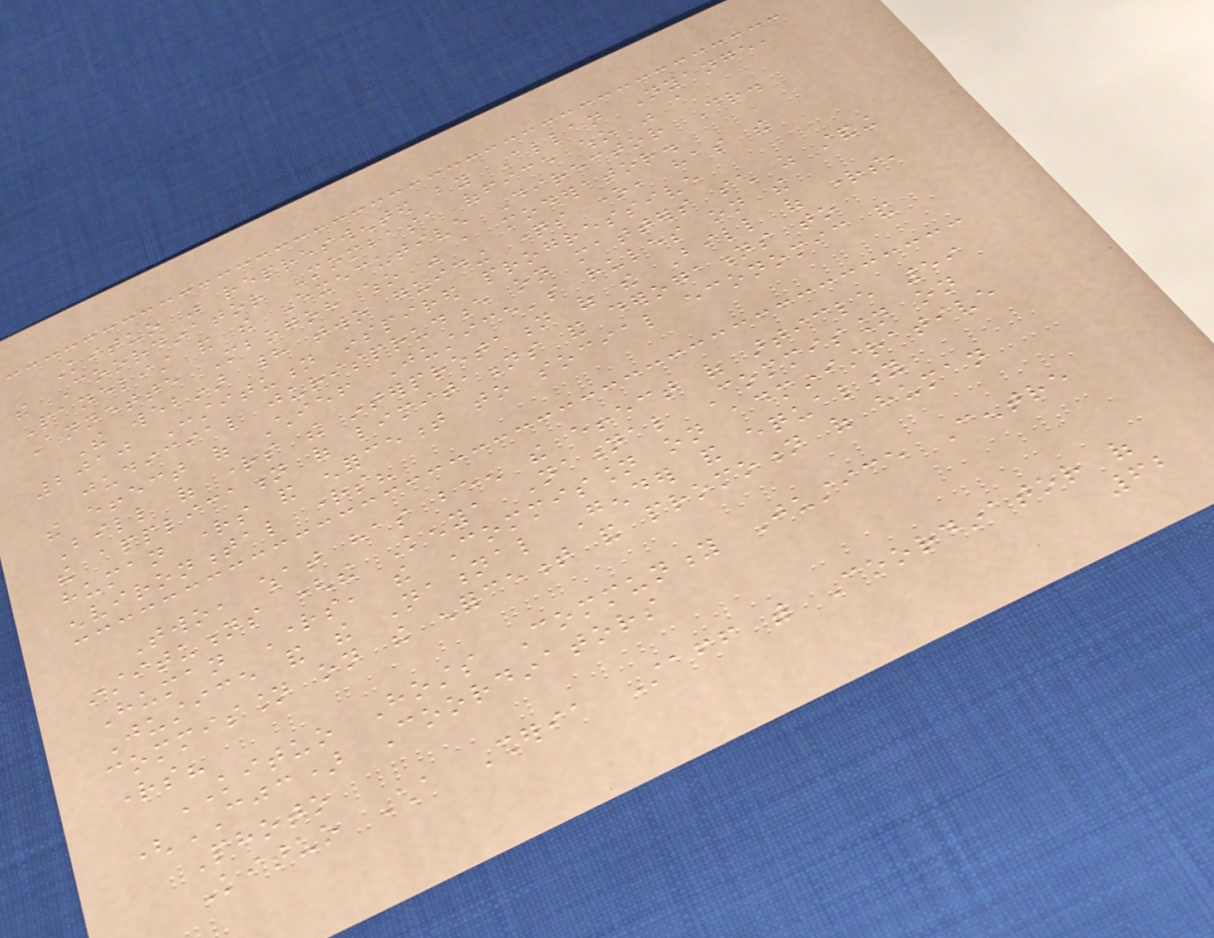Kituo was represwented by Allan Nyange,
the Coordinator Mombasa office who was a
Panelist and the Executive Director Dr.
Annette Mbogoh who was a moderator.
The webinar had two guiding questions one, has the
2010 Constitution inspired progressive
judicial jurisprudence on matters such as standing
the effect of Chief Justice's rules on the
Bill of rights the interpretation of the Bill of rights,
the application of limitations and derogations to
human rights and enforcement to social economic and
environmental rights?
Two, what has been the effect of article 59
institutions (the Kenya National Commission on
Human Rights, the Commission on administrative
Justice and the National Gender and equality
commission on the enforcement and promotion of human
rights?
KITUO Hosts Community Justice Centre
(CJC) Coordinators
Photo
Kituo Cha Sheria Staff with Coordinator of
62
